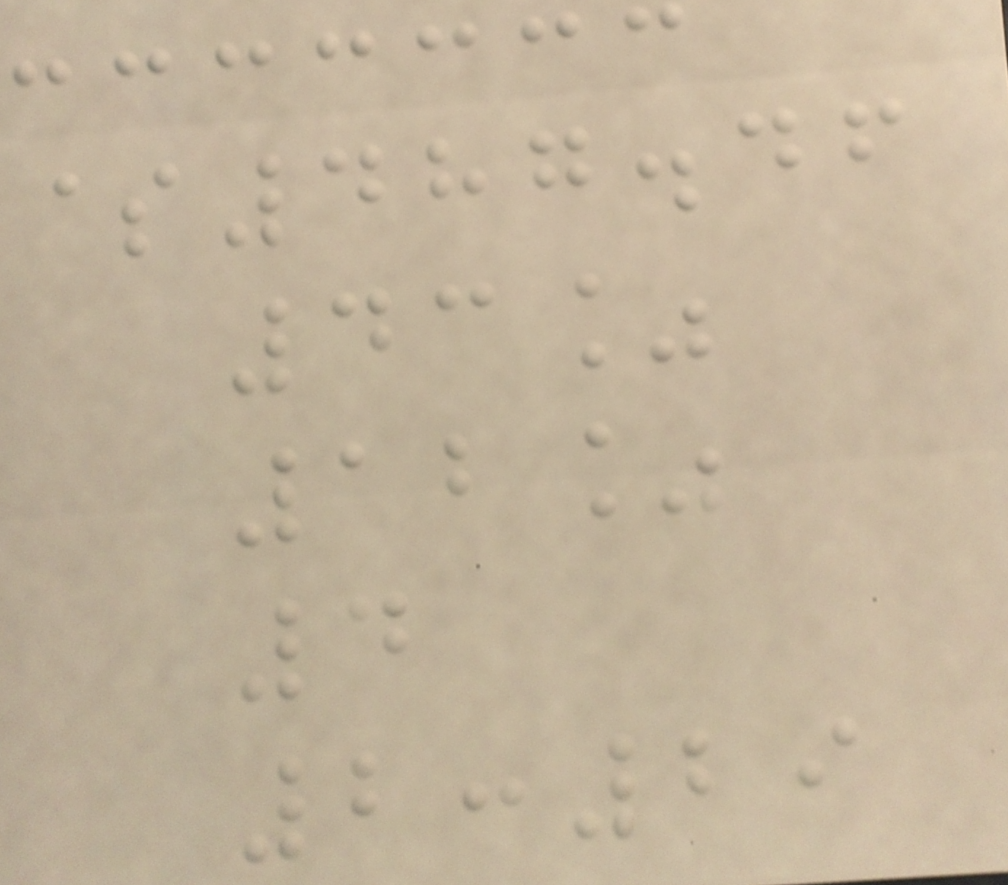$487.46
43%
12%
4
2:29
